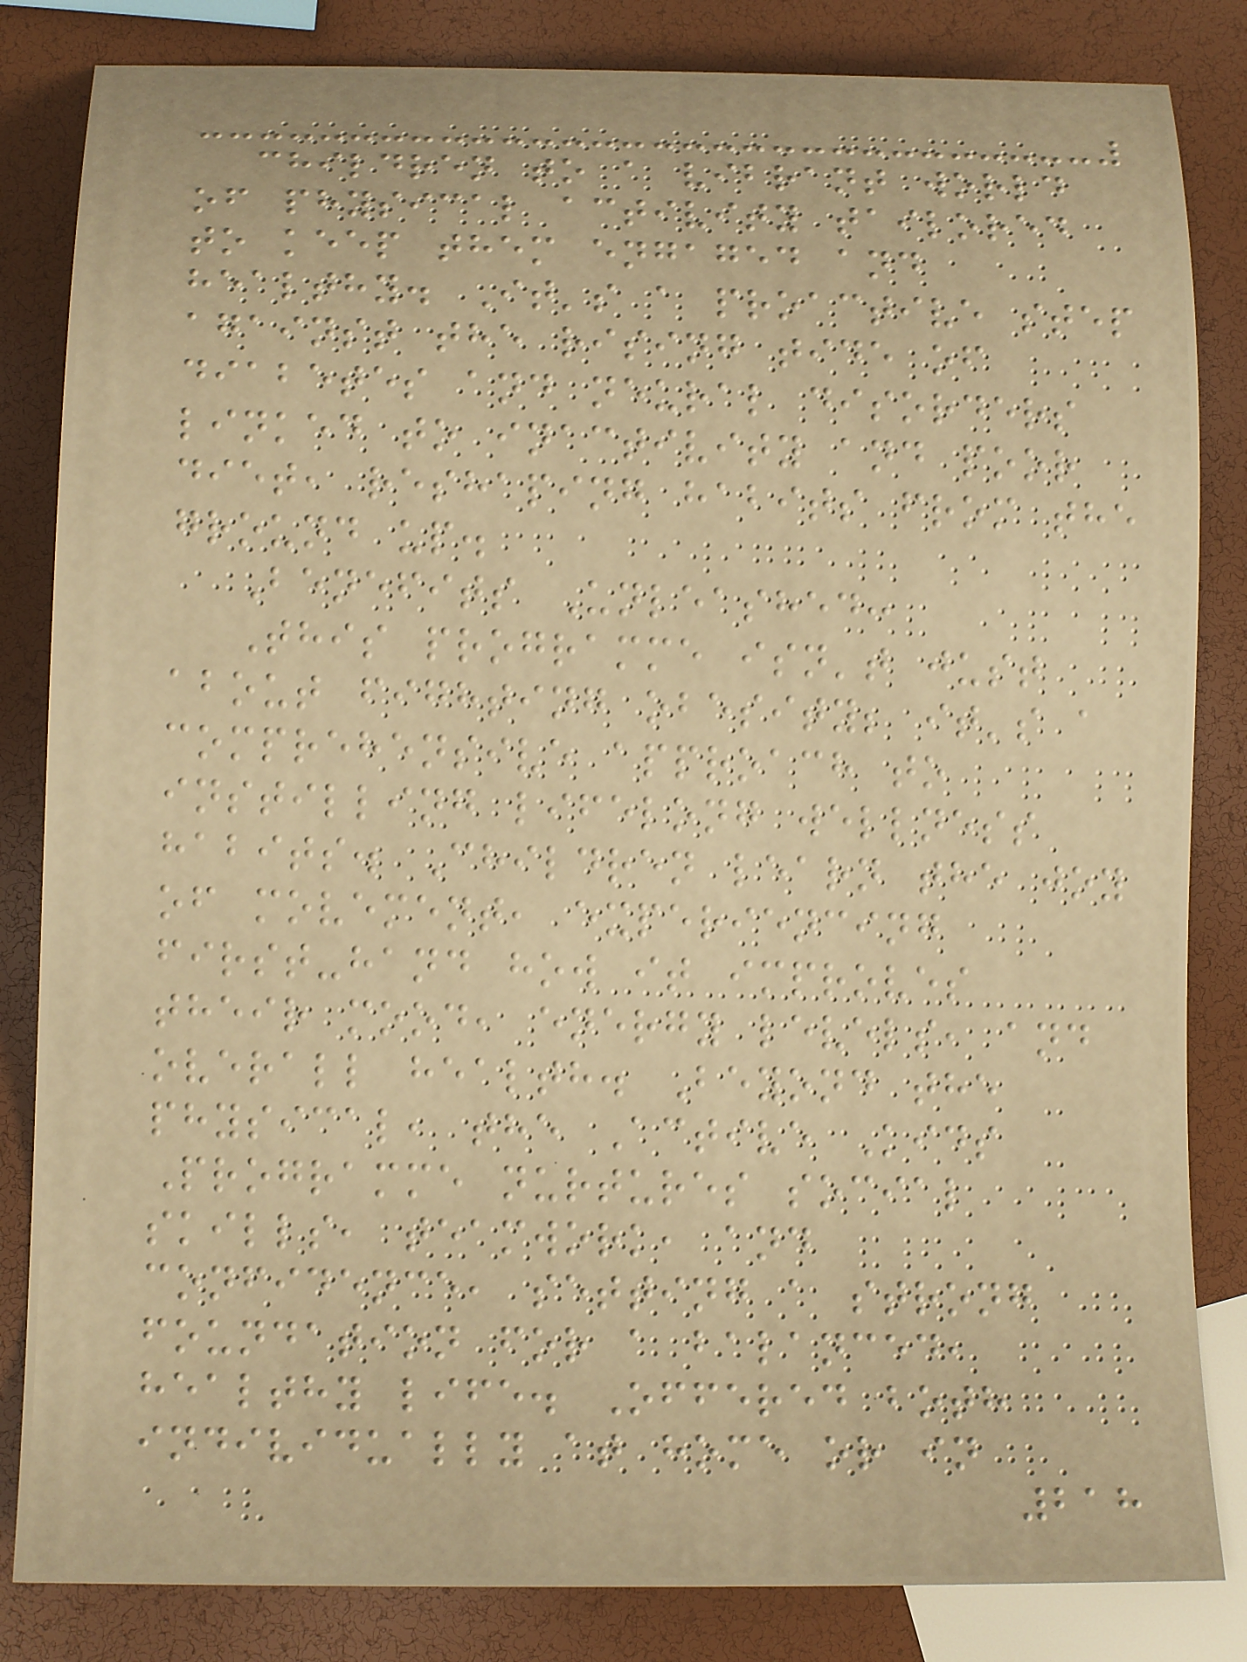children to a vibrant world
of physical activity tailored
to keep them engaged and
healthy. It's a proactive step
against the rising tide of
diabetes and neural disorders
linked to inactivity and poor
diet, reshaping habits from the
ground up.
Benefits Unleashed:
This programme isn't just
about fighting obesity; it's a
comprehensive approach to
instilling lifelong wellness
habits. Children learn the joy
of movement, experiencing
first-hand how it improves
their mood, energy levels, and
overall health. Beyond the
physical, the Active Kids
Programme nurtures social
skills, teamwork, and
confidence, setting a strong
foundation for a balanced,
healthy life. Offered both
individually at home or in
218
